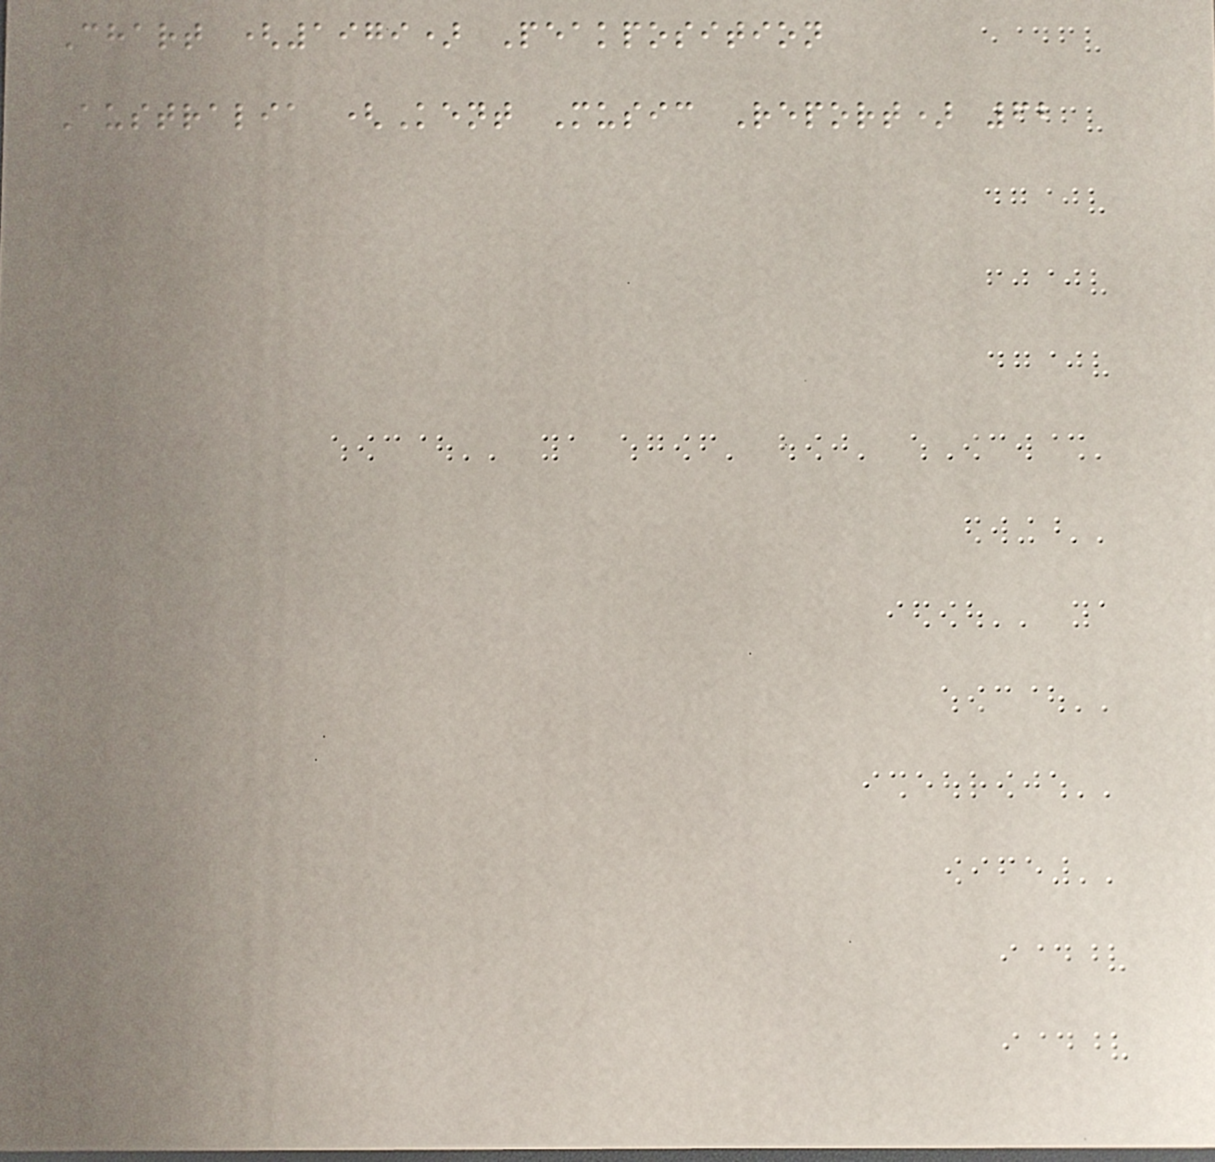Chart (1979) Peakposition
Australia (Kent Music Report) 62
